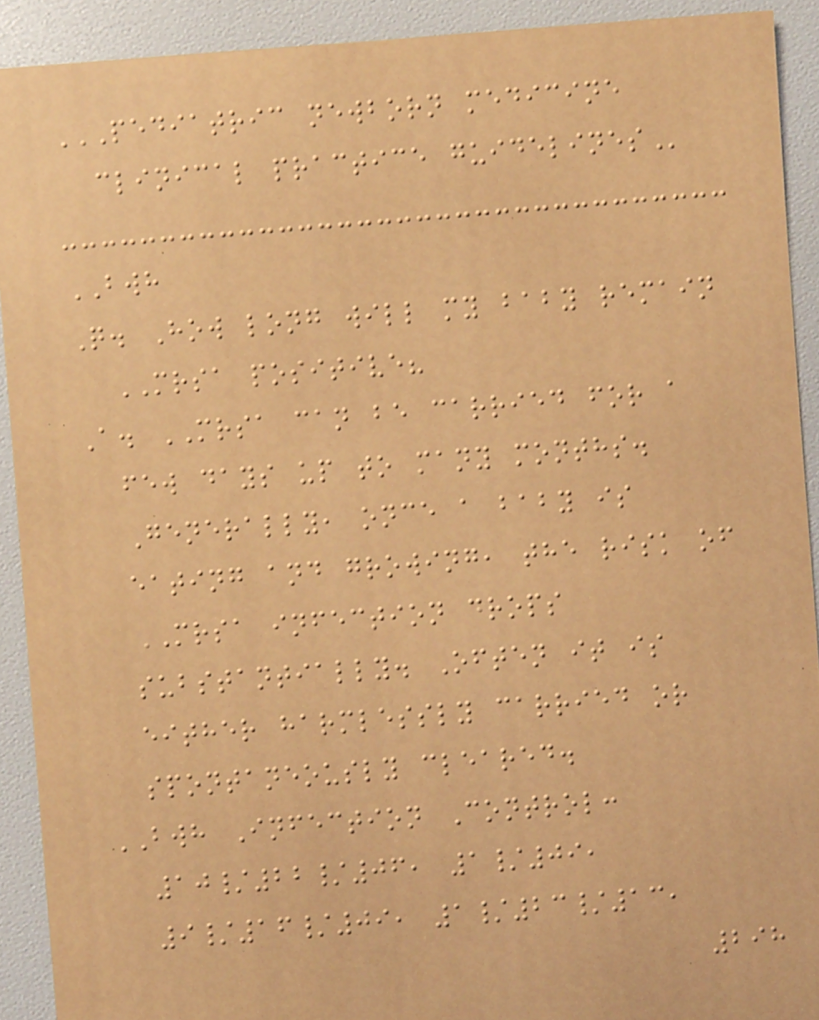PEDIATRIC NEWBORN MEDICINE
CLINICAL PRACTICE GUIDELINES
BWH
Q. How long will my baby remain
MRSA positive?
A. MRSA can be carried for a
few days up to many months.
Generally, once a baby is
eating and growing, the risk of
MRSA infection drops
substantially. Often it is
either harmlessly carried or
spontaneously cleared.
BWH Infection Control:
10/22/06, 1/09,
9/16/09, 1/23/13,
298
